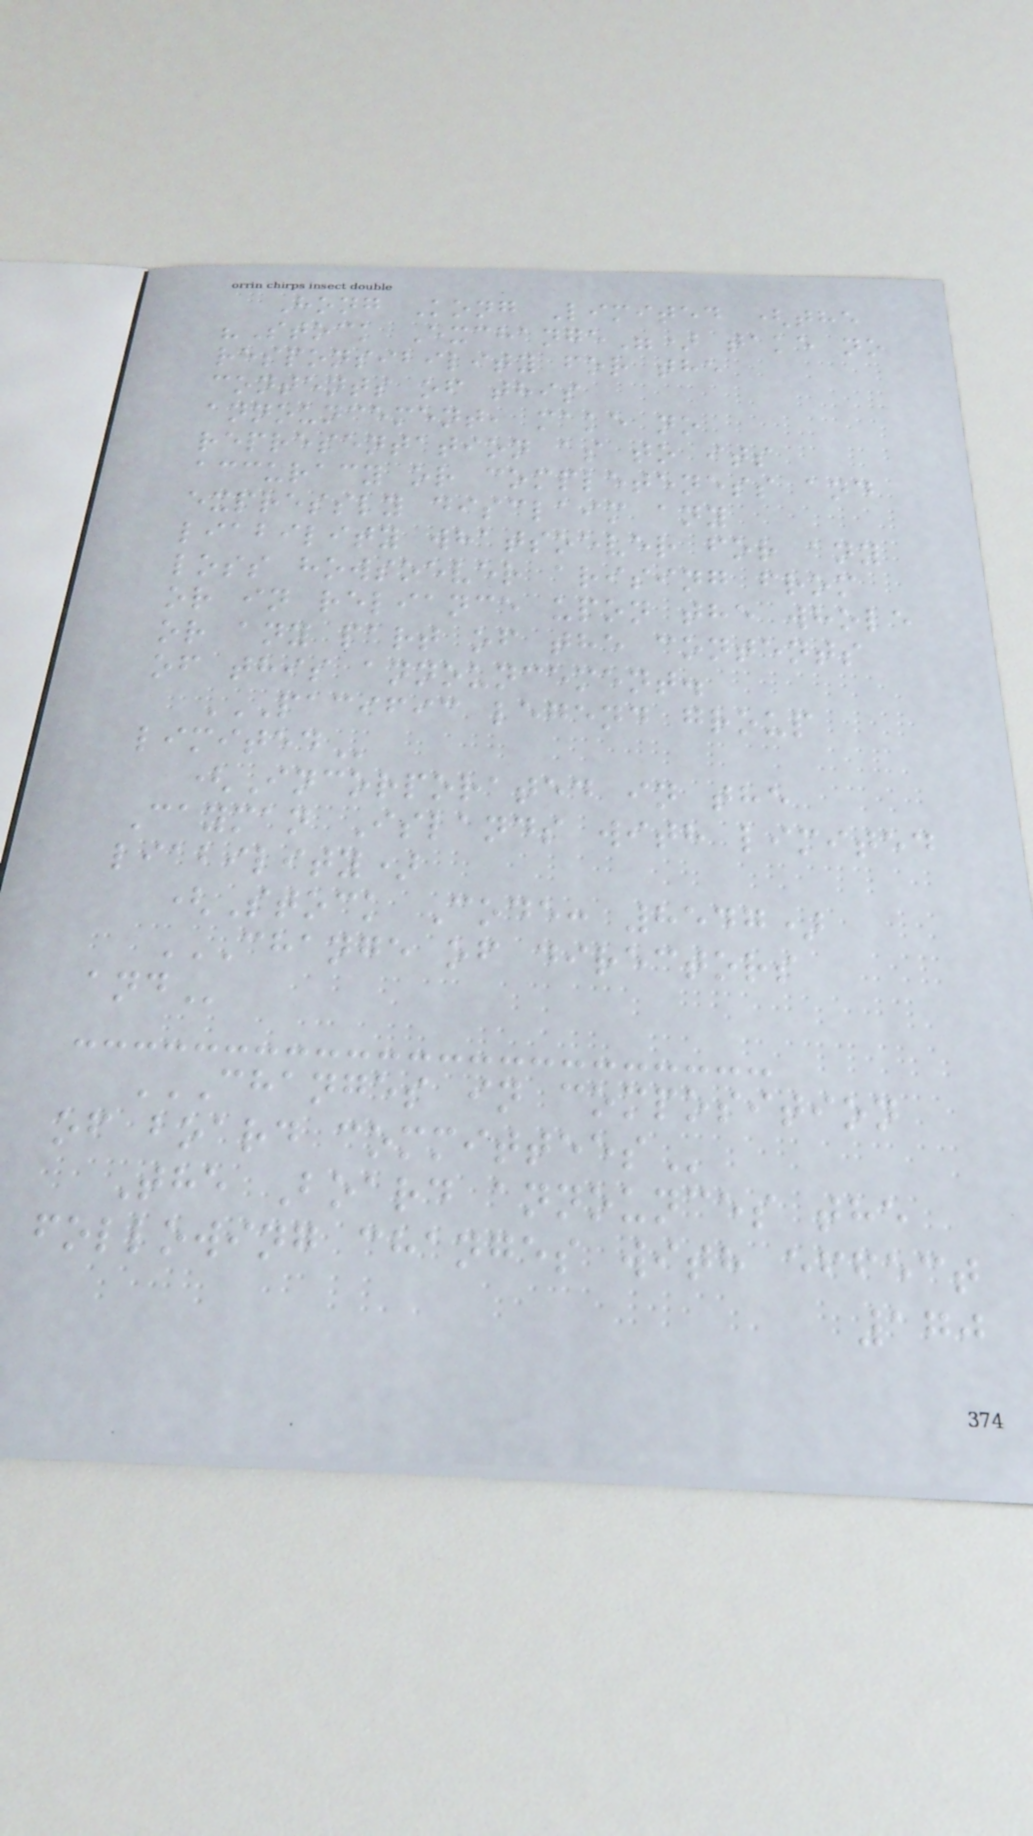Hong Kong Limited (the
"Stock Exchange") take no
responsibility for the
contents of this
announcement, make no
representation as to its
accuracy or completeness and
expressly disclaim any
liability whatsoever for any
loss howsoever arising from
or in reliance upon the whole
or any part of the contents
of this announcement.
PACIFIC LEGEND GROUP
LIMITED
(Incorporated in the
Cayman Islands with limited
liability)
(Stock Code: 8547)
CHANGE OF DIRECTORS
AND
CHANGES IN COMPOSITION
OF BOARD COMMITTEES
The Board announces the
following changes with effect
170
